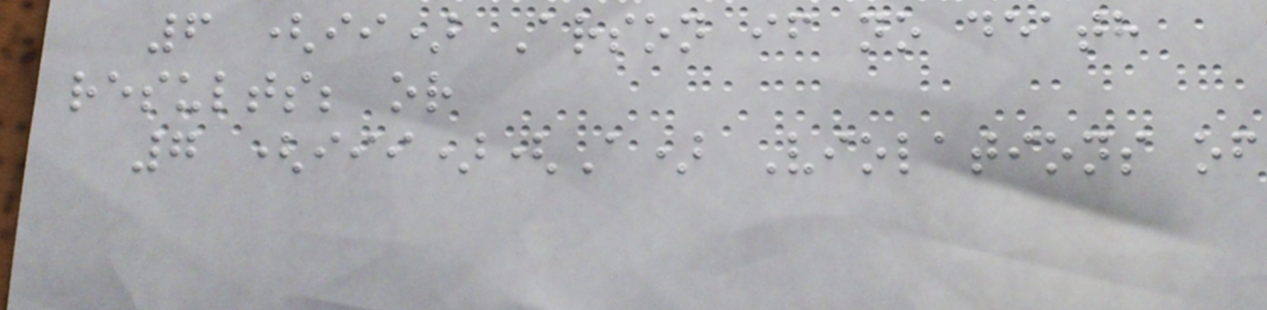6 (ii) Arson if no death
results; or
7 (iii)(A) Violations of
